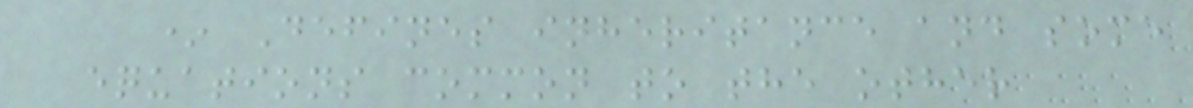* Defines inheritance and some
equations common to the other
